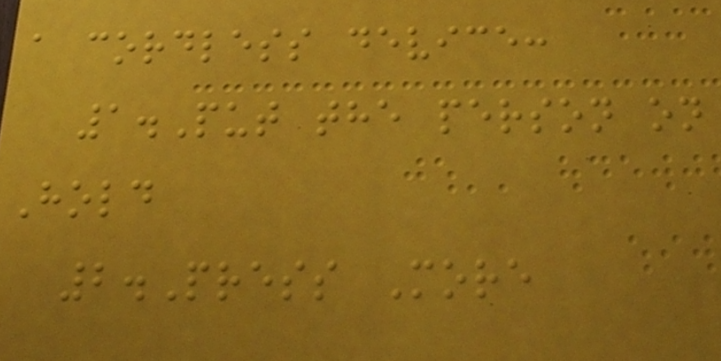a cordless device:
1.Put the person on
Hold
2.Press More
